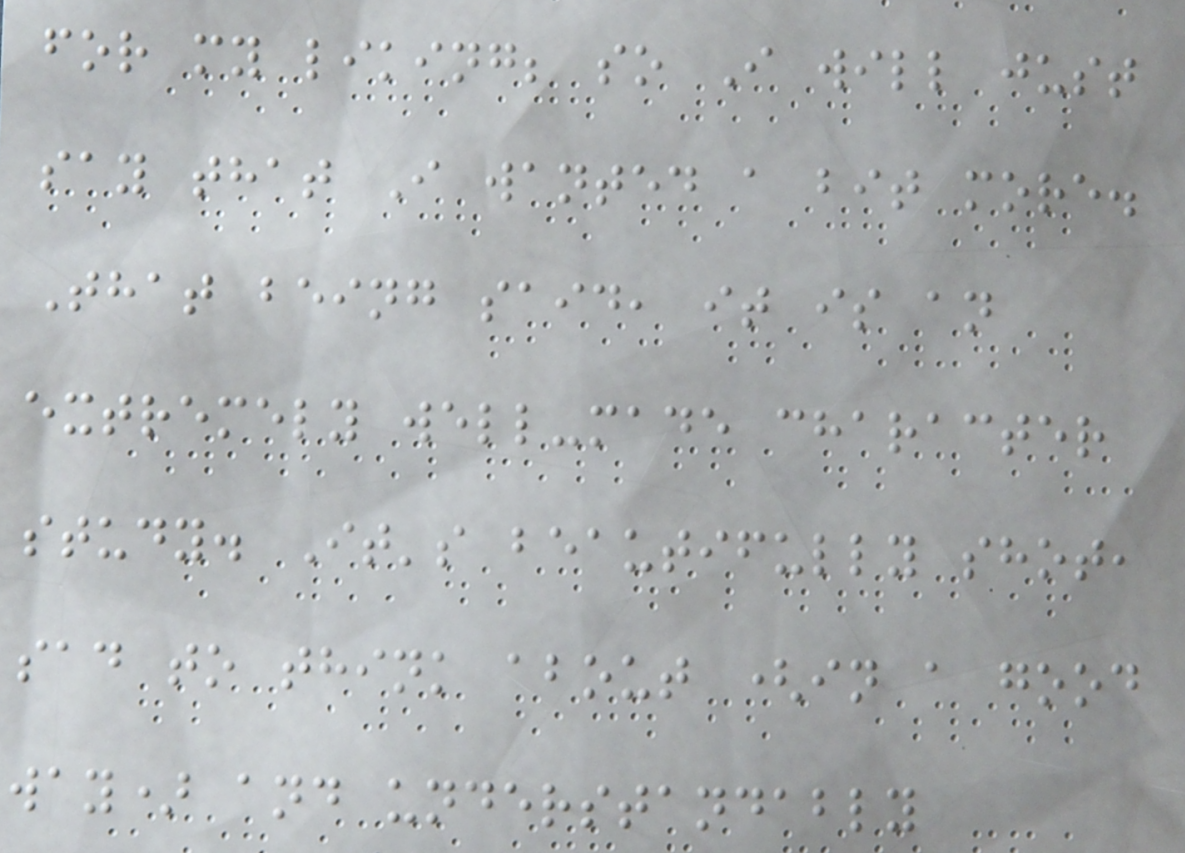for my liking; so I will just
say that I wanted a bit more.
That being said, it is an
extremely well-made character
study. It's beautifully shot,
sad to think about (in a good
way) and understandably
